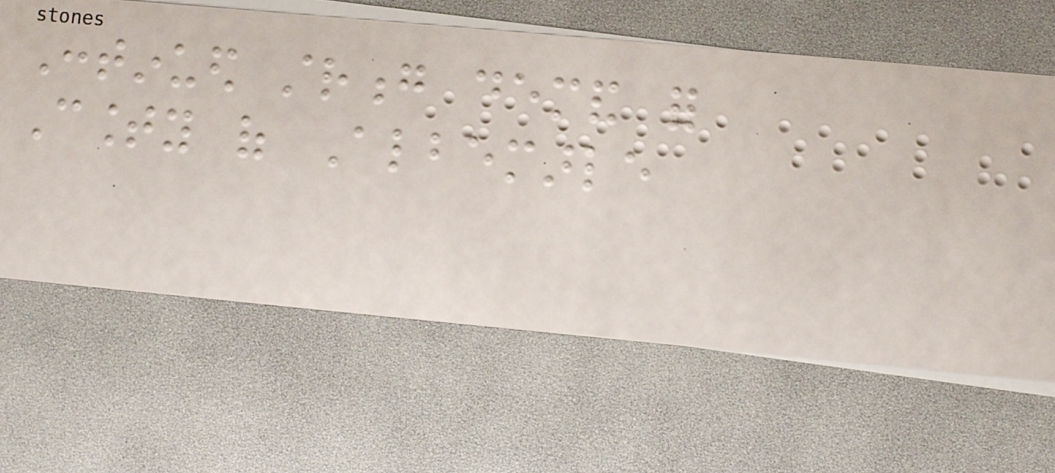Continued strong demand for
County of Albemarle
